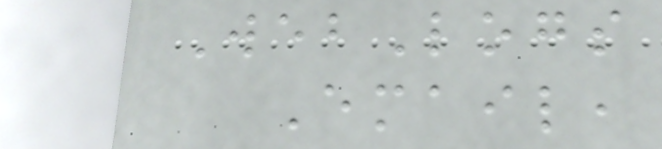WebLogs
Email,
